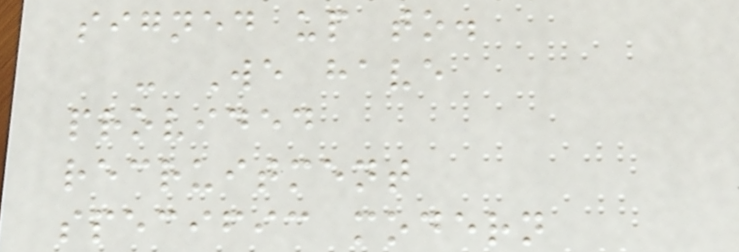signed up to.
- We have
provided
recruitment
specific modern
